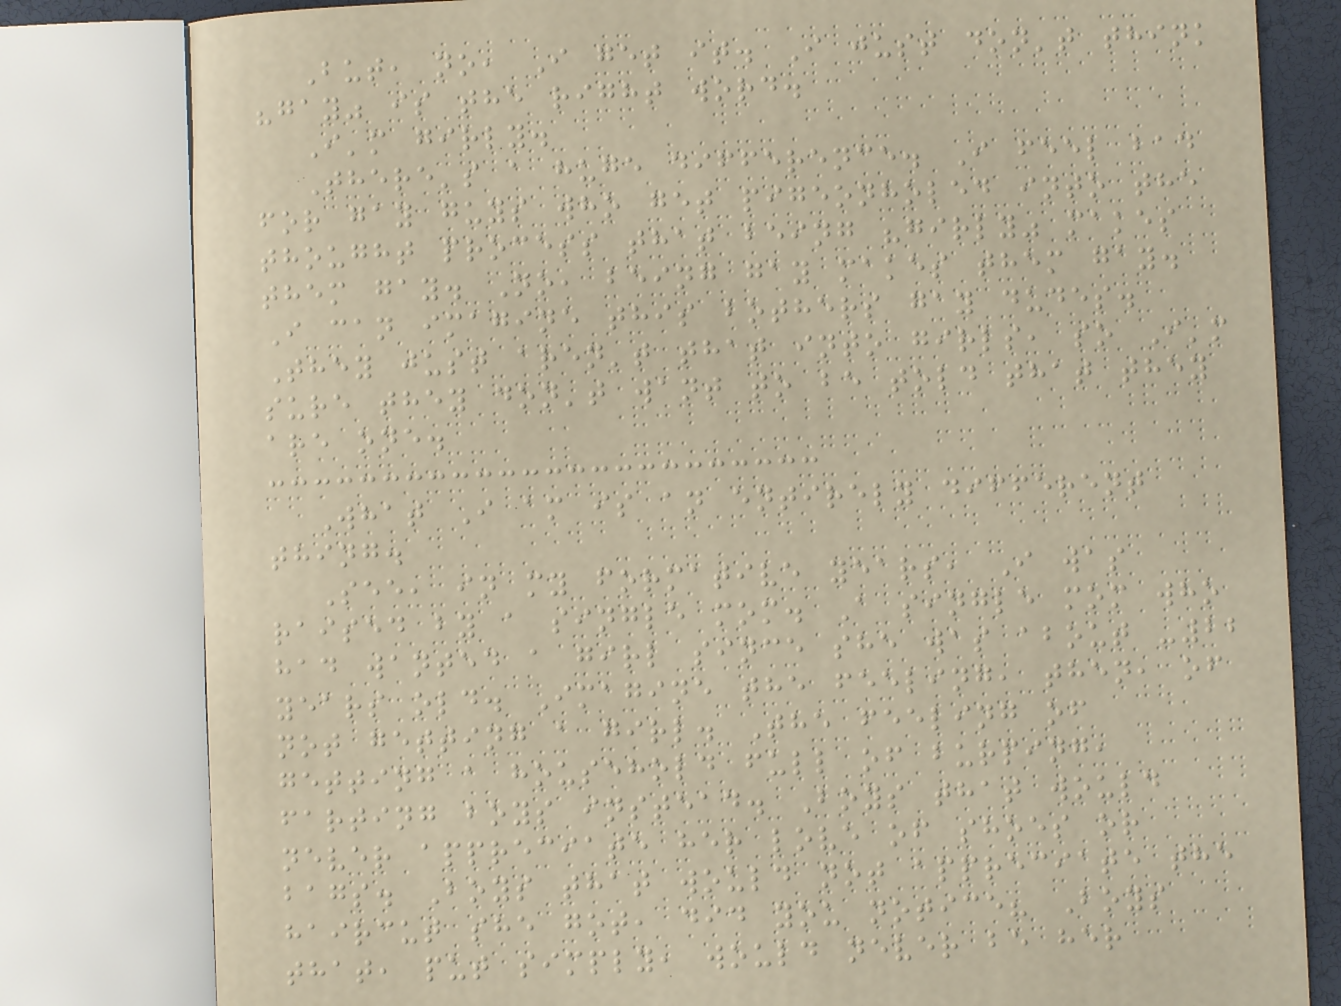But, no, I get it. I just don't think
"gay" is the right word.
I'm girly.
There's a huge difference. I feel bad
for gay guys who get pigeonholed into the
thought process that being "girly" makes
them gay. No, being gay makes them gay.
I can imagine this bothers gay dudes.
They just aren't that into girls, so I'm
sure they don't want to be told that they
are one.
What I am is an entirely different
thing.
See, in my formative years, I was
raised by a single mom. A single mom who
had wanted a girl since she was about -22
years old. Imagine the feeling, then, of
not getting a girl. The feeling of
getting a household full of burping,
farting boys instead. Boys that would
never appreciate her love of shoes or
bags. Boys that would not appreciate the
haircut she got, did you notice? Boys
that, put simply, would never be her
